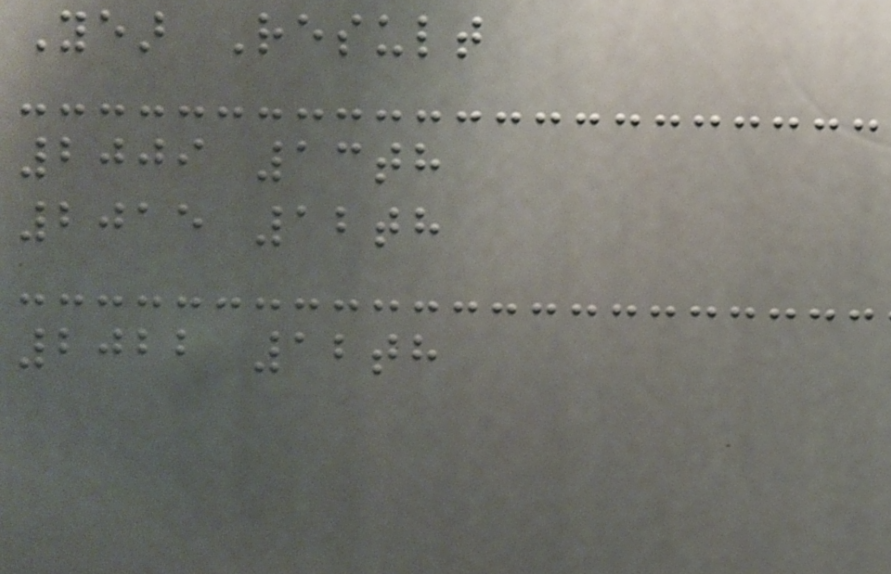Year Result
2009 13th
2015 12th
2022 12th
